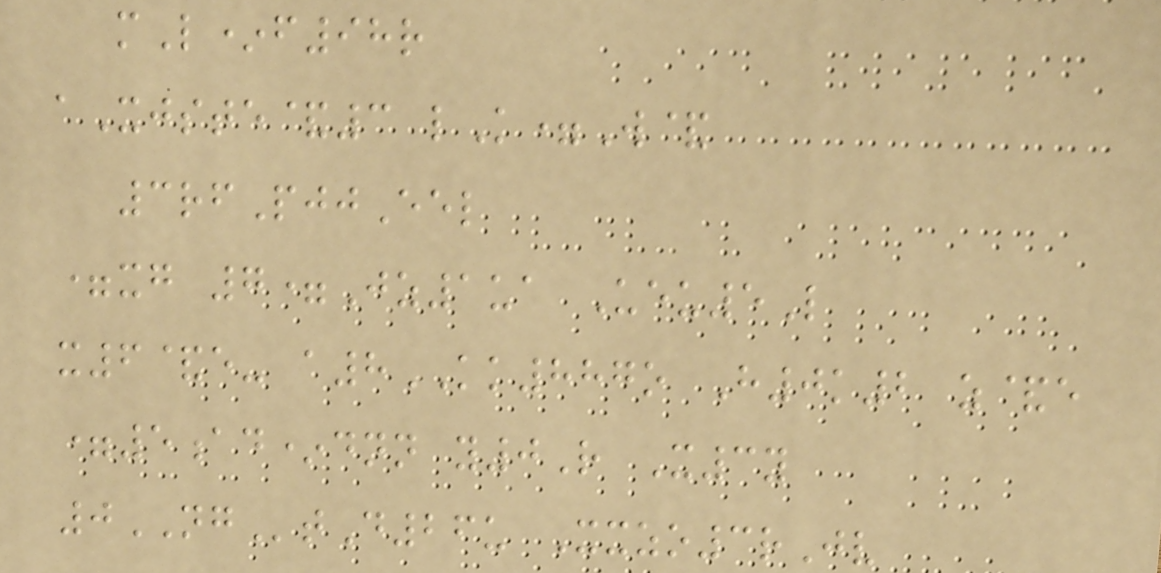mL*f98r
aXjste&3 lK=W&
3rfPjjEel
=xg 7=Jz1ua Ueu5L
x6&e- a8KK887o H0k2 z&e
=5ad*dnn y0R X3y
0NGtD26u Xxzo3rJv
